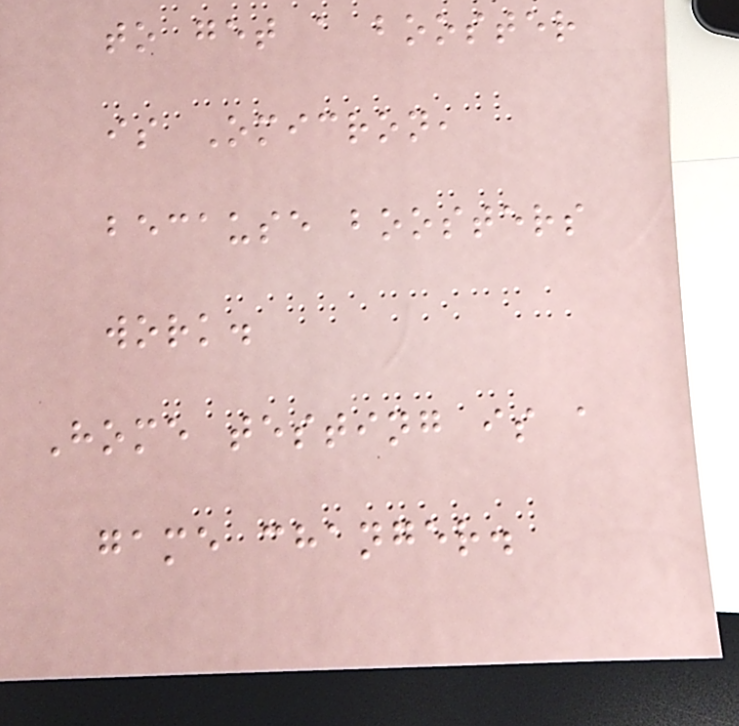to get a booster
is Omicron,
because boosters
work.
Home testing is a
game changer.
